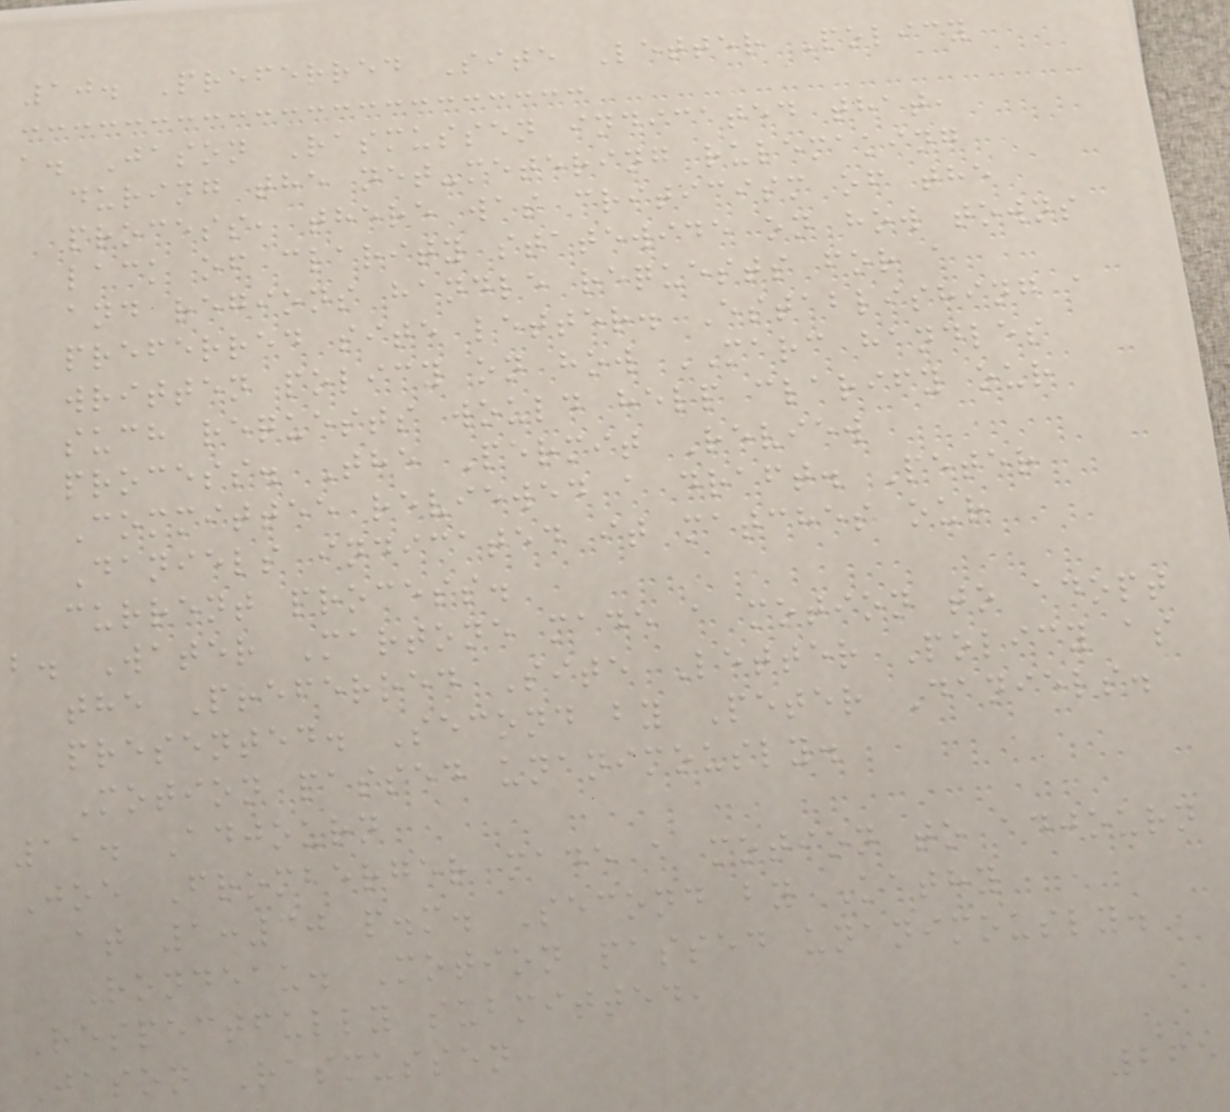10. Preferred Site Letter Policy
a. Jason Rasmussen indicated that,
during the net-metering rulemaking
process, there was criticism of the
lack of clarity statewide on how towns
and regions handle requests for a
preferred site letter. Establishing a
written policy on how MARC handles
such requests would help clarify our
process. The Permit Review
Committee reviewed a draft. Peter
Daniels indicated it matches our
current process.
b. Water Martone made a motion to adopt
the Preferred Site Letter Policy as
presented. Second by Peter Daniels.
Motion passed unanimously.
11. Adjourn
Joe Fromberger made a motion to adjourn
at 1:30 p.m. Second by Kathy
Rondeau. Motion passed unanimously.
Respectfully submitted,
Jason Rasmussen
265
